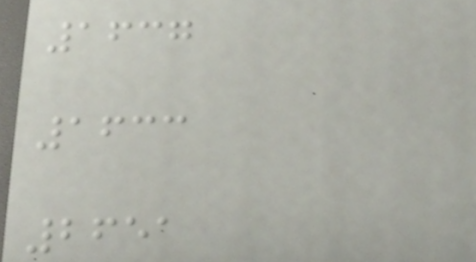1637
1633
2651
